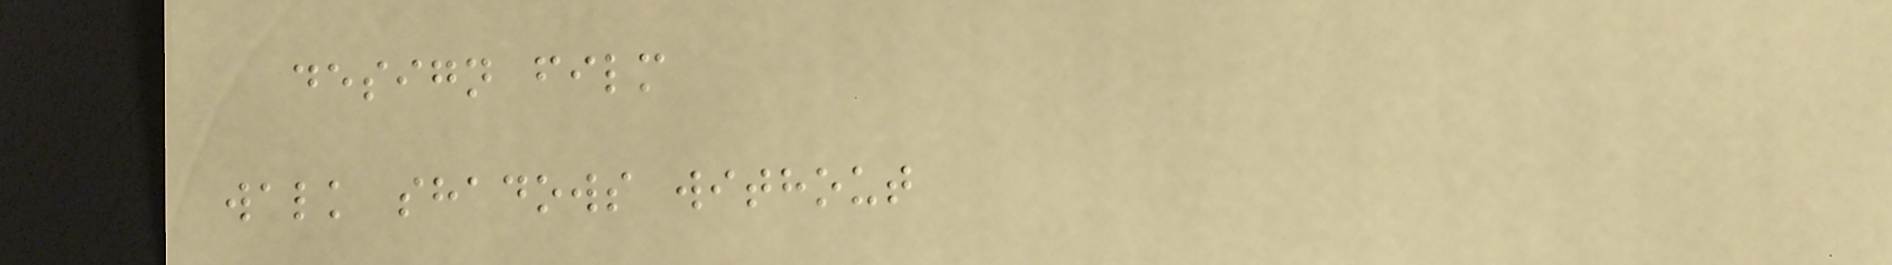design film
walk shadows without
